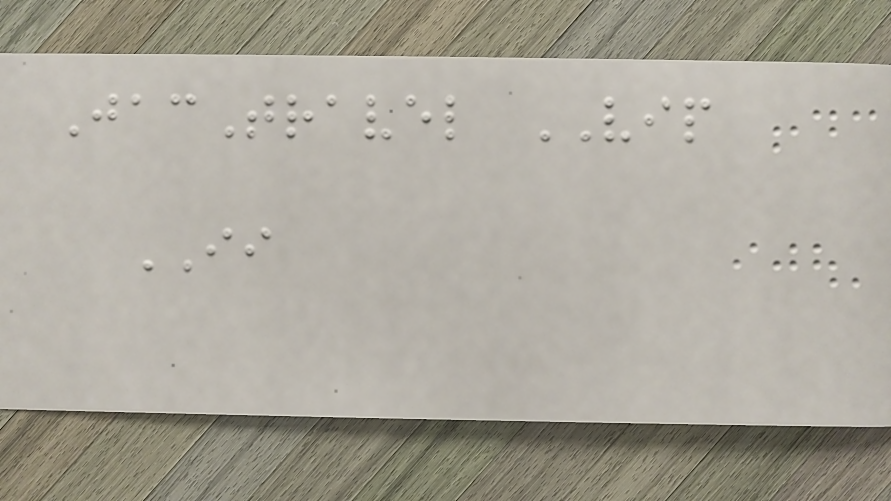JacTravel VIP
II
